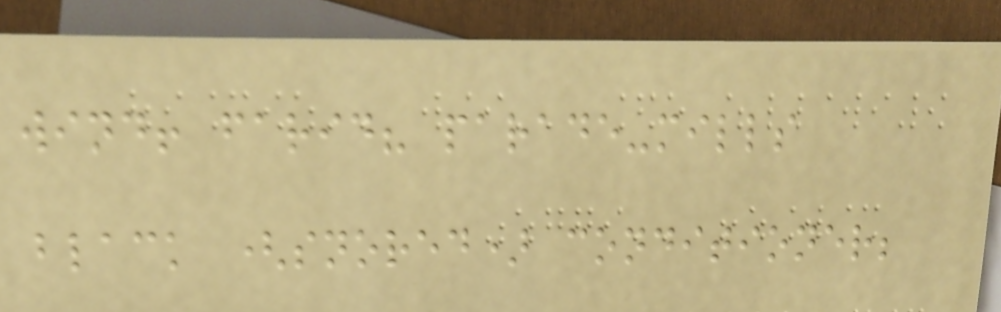wind! farid? parade-mills
black (snored) conditioner;
